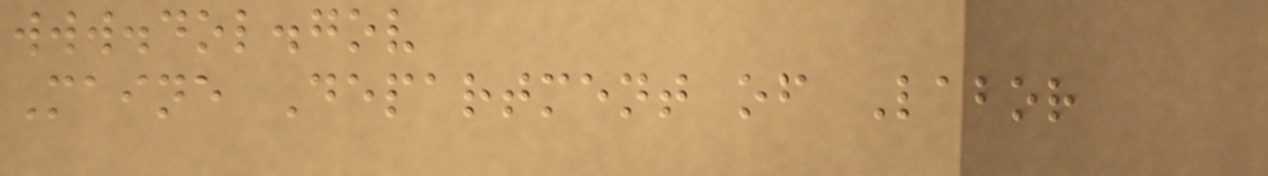www.dol.gov
Maine Department of Labor
